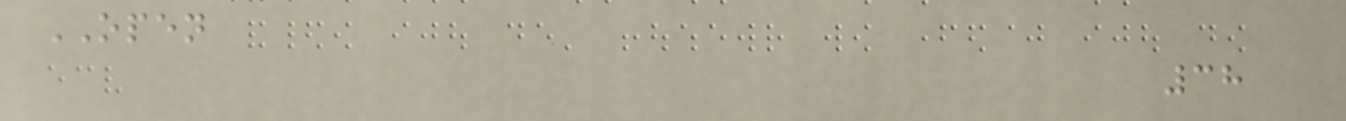OPEN
38
